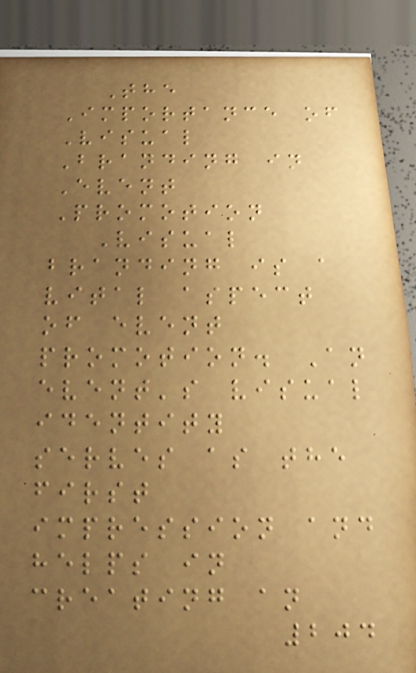The
Importance of
Visual
Branding in
Event
Promotion
Visual
branding is a
vital aspect
of event
promotion. An
event's visual
identity
serves as the
first
impression and
helps in
creating an
204
